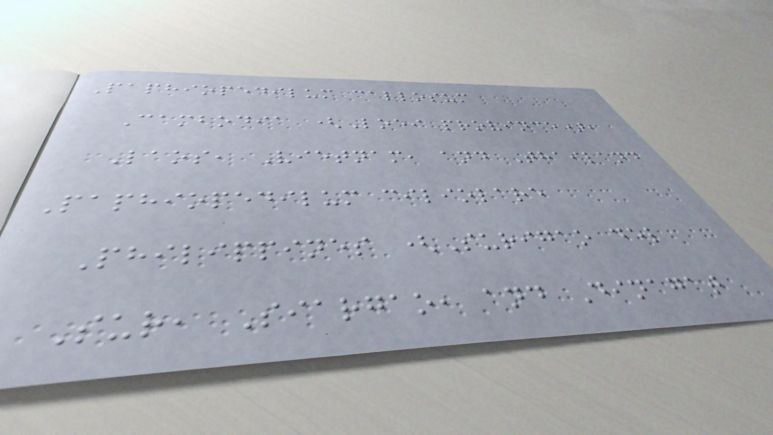Paphiopedilum callosum
Cambodia (Loei province),
Laos, Vietnam, and Thailand
Paphiopedilum ciliolare
Philippines (Surigao del
Sur, Siargao, and Dinagat
